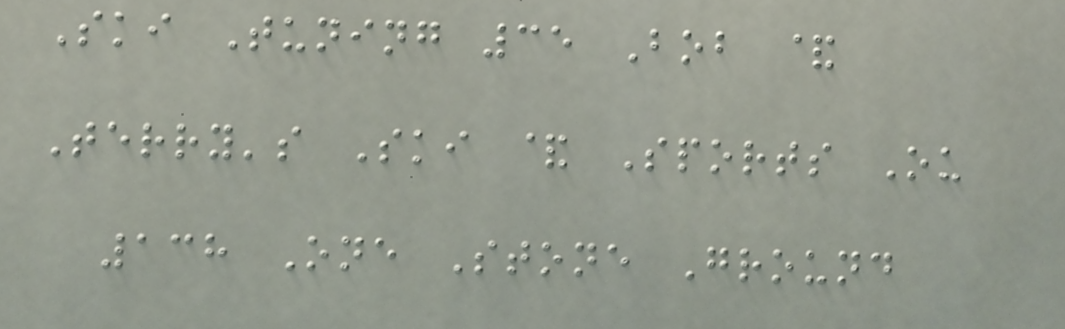Ski Tuning 35 Bob &
Terry's Ski & Sports Ou
138 One Stone Ground
